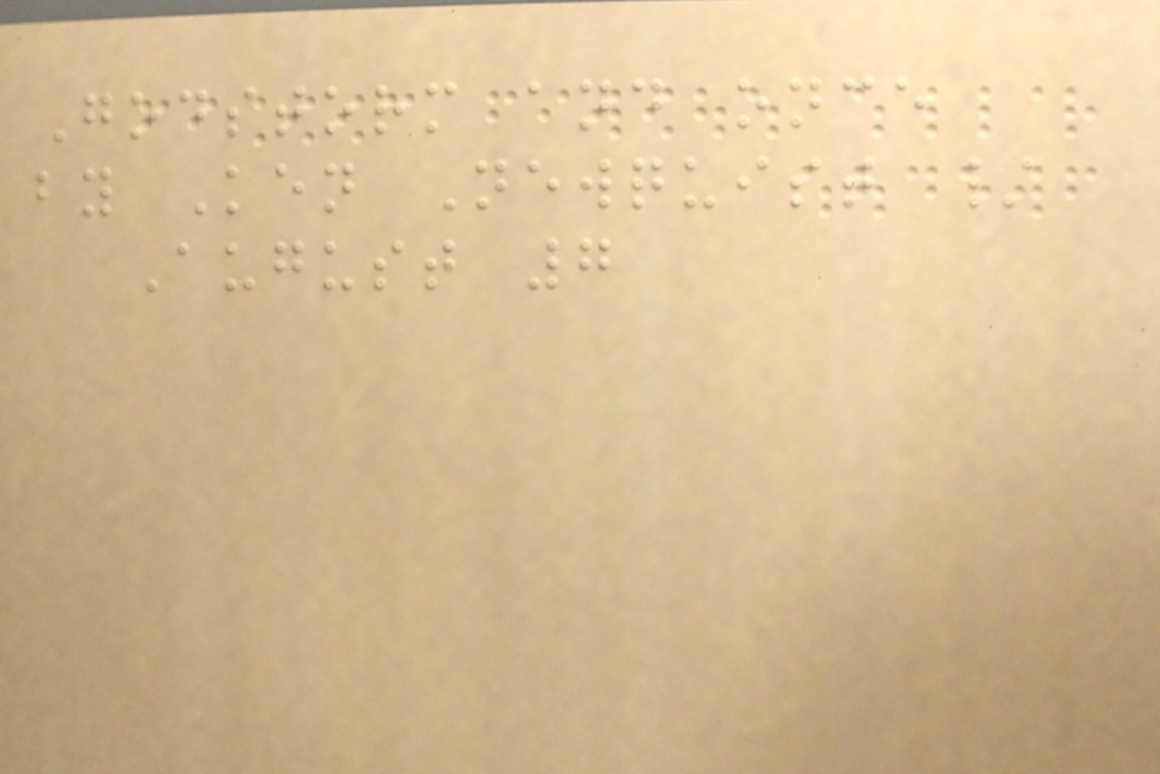Godstorm and once
by Ken Newquist /
August 7
